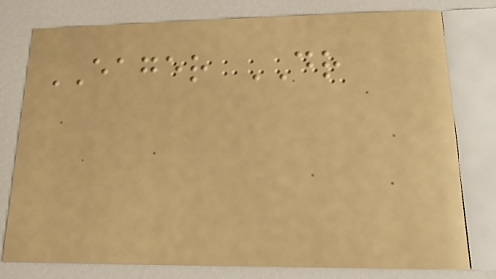EAGER DR
